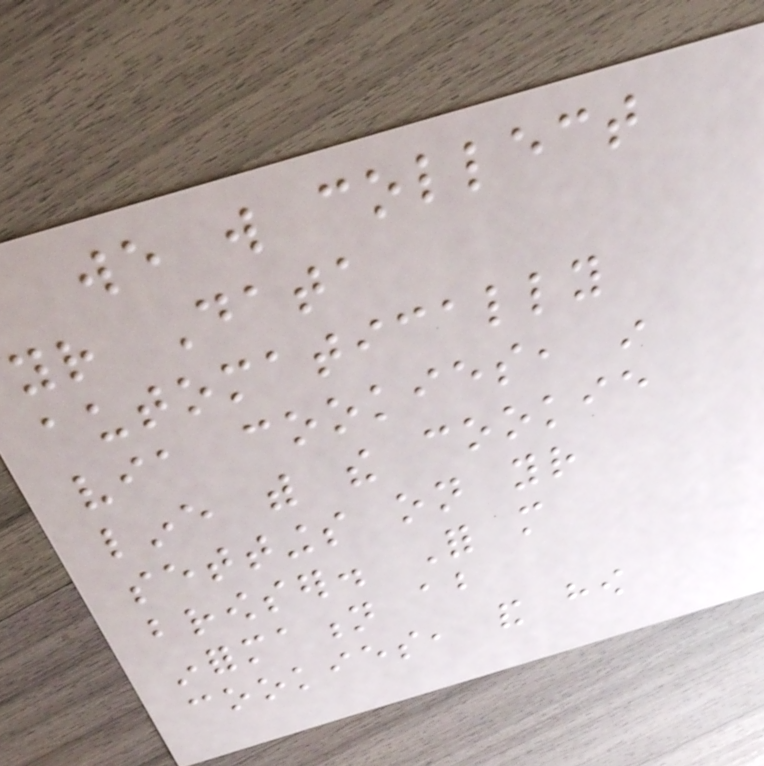we will collect
your Data
automatically
via cookies, in
line with the cookie
settings on your
browser. For more
information about
cookies, and how
